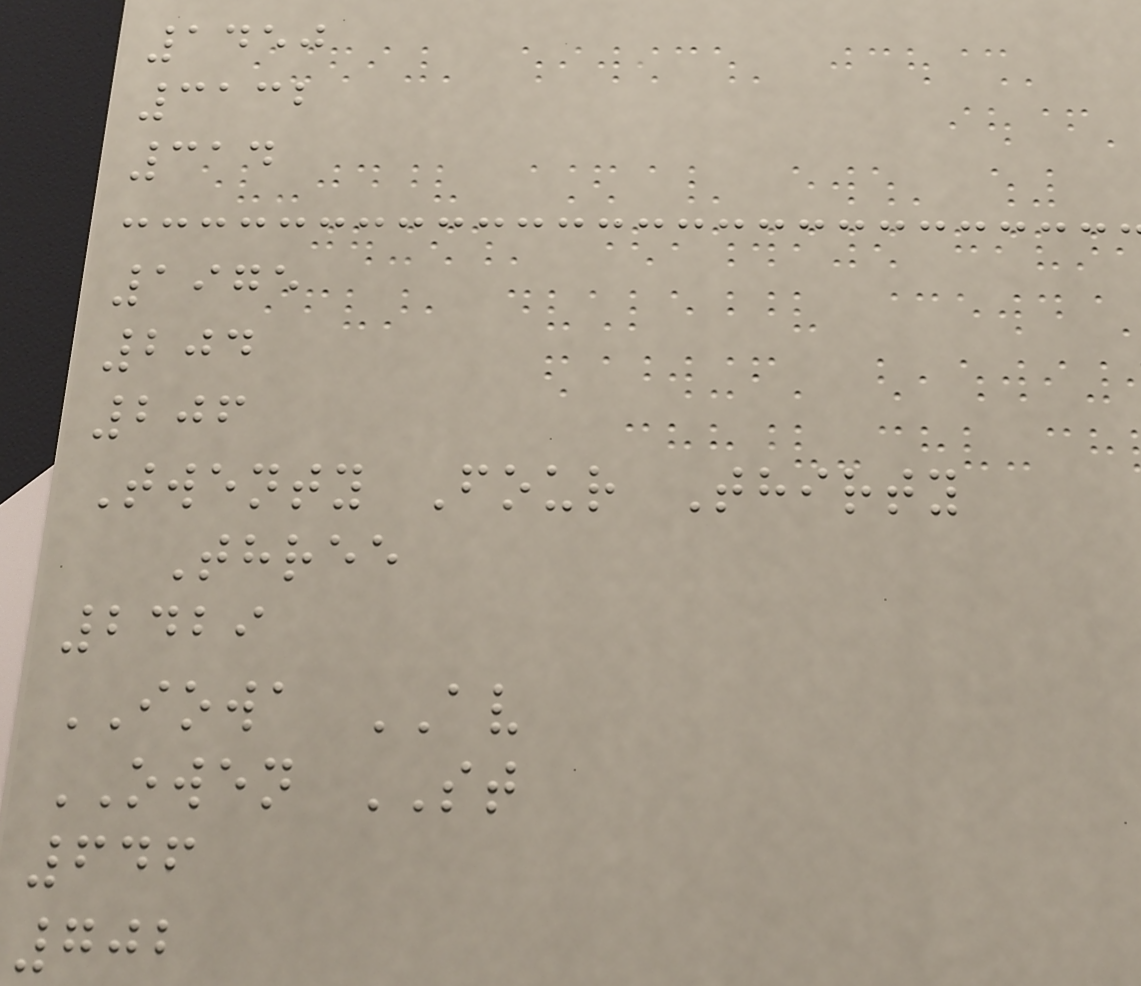1450
3132
314
1975
204
206
Twenty Four Thirty
Three
2429
IOWA AV
OWEN ST
646
702
